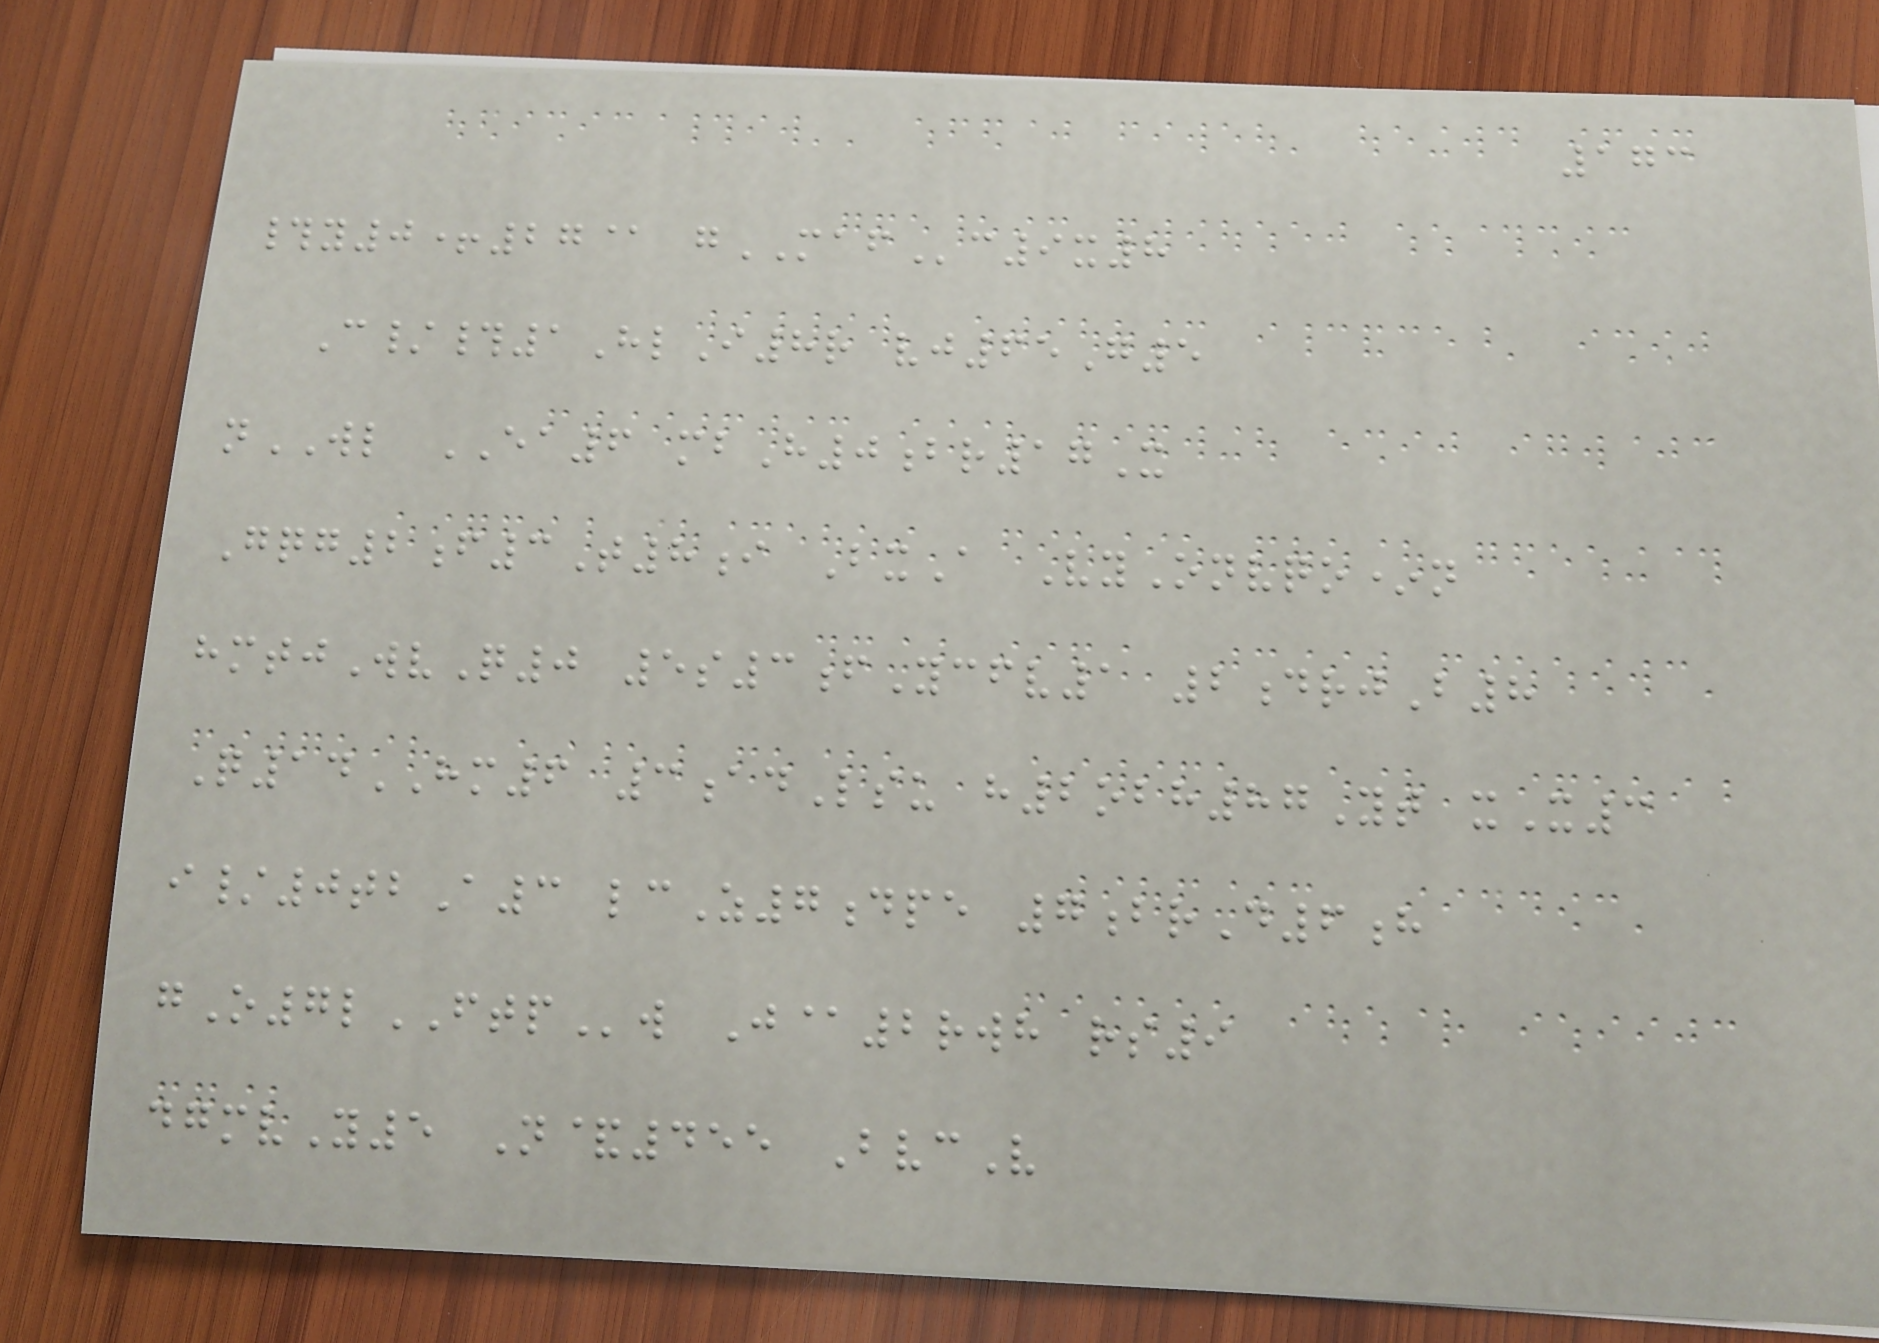173
#y0+27@ gMAFc9x8
C/#1HlI8r vj65G5
nWL EA6 mbH0br17X
Gqg2f3T8i BxA VyOnvqo*n
hmtjWvQ0 5s3fYcfv1 2drjB8
Q14HM6 3adLsu h2obh87Yt xX3
i/0tbA3 lcZ7dpe 7brD6h
gO7lFTPw J@2rwh rs9
dgmvY5 N&455 BvcV
